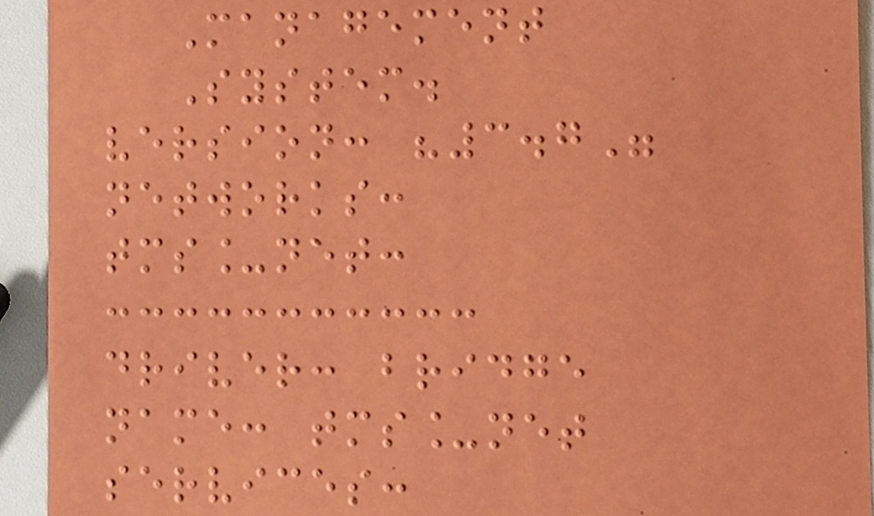Management
System.
version: "3.7"
networks:
tms_net:
driver: bridge
name: tms_net
services:
